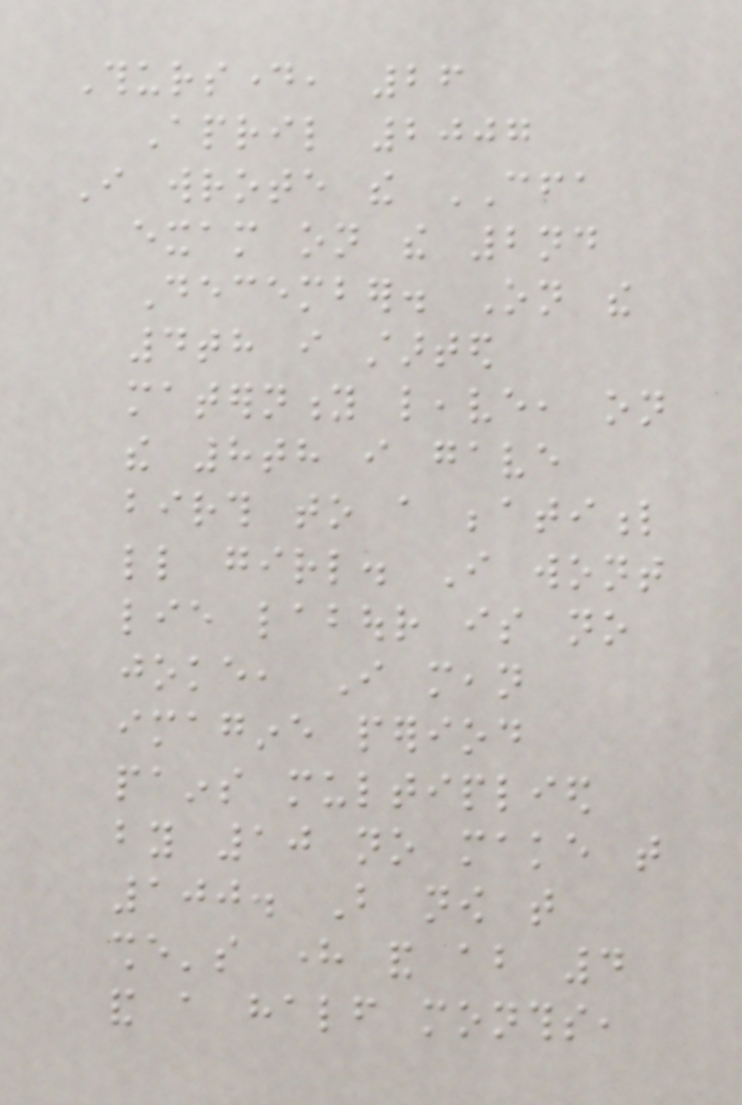Thursday, 26
April 2007
I wrote the CFA
exam on the 2nd
December. On the
4th i started
maternity leave, on
the 8th i gave
birth to a beatiful
little girl. I wont
lie labour is no
joke, I mean
imagine period
pains multiplied
by 10 no make that
100. But now that
she's here and about 4
and a half months,
